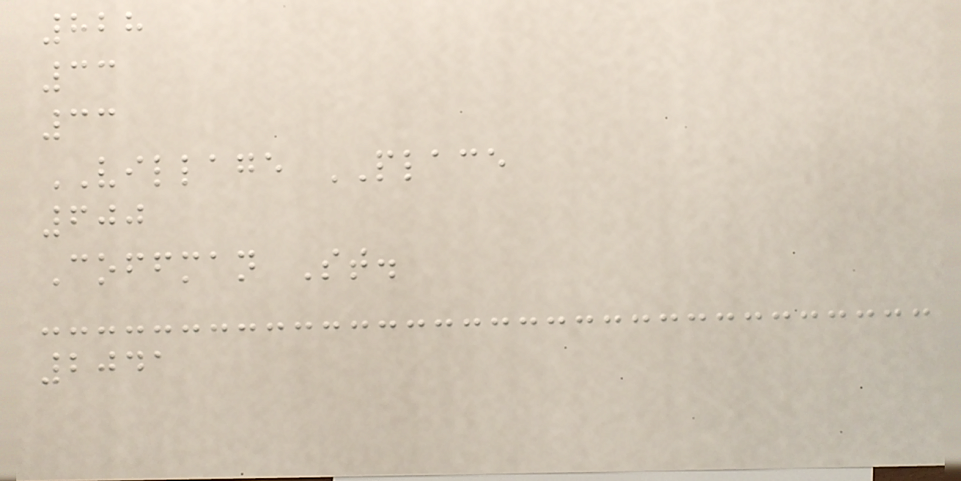828
33
33
VILLAGE PLACE
600
Coffman St.
2041
